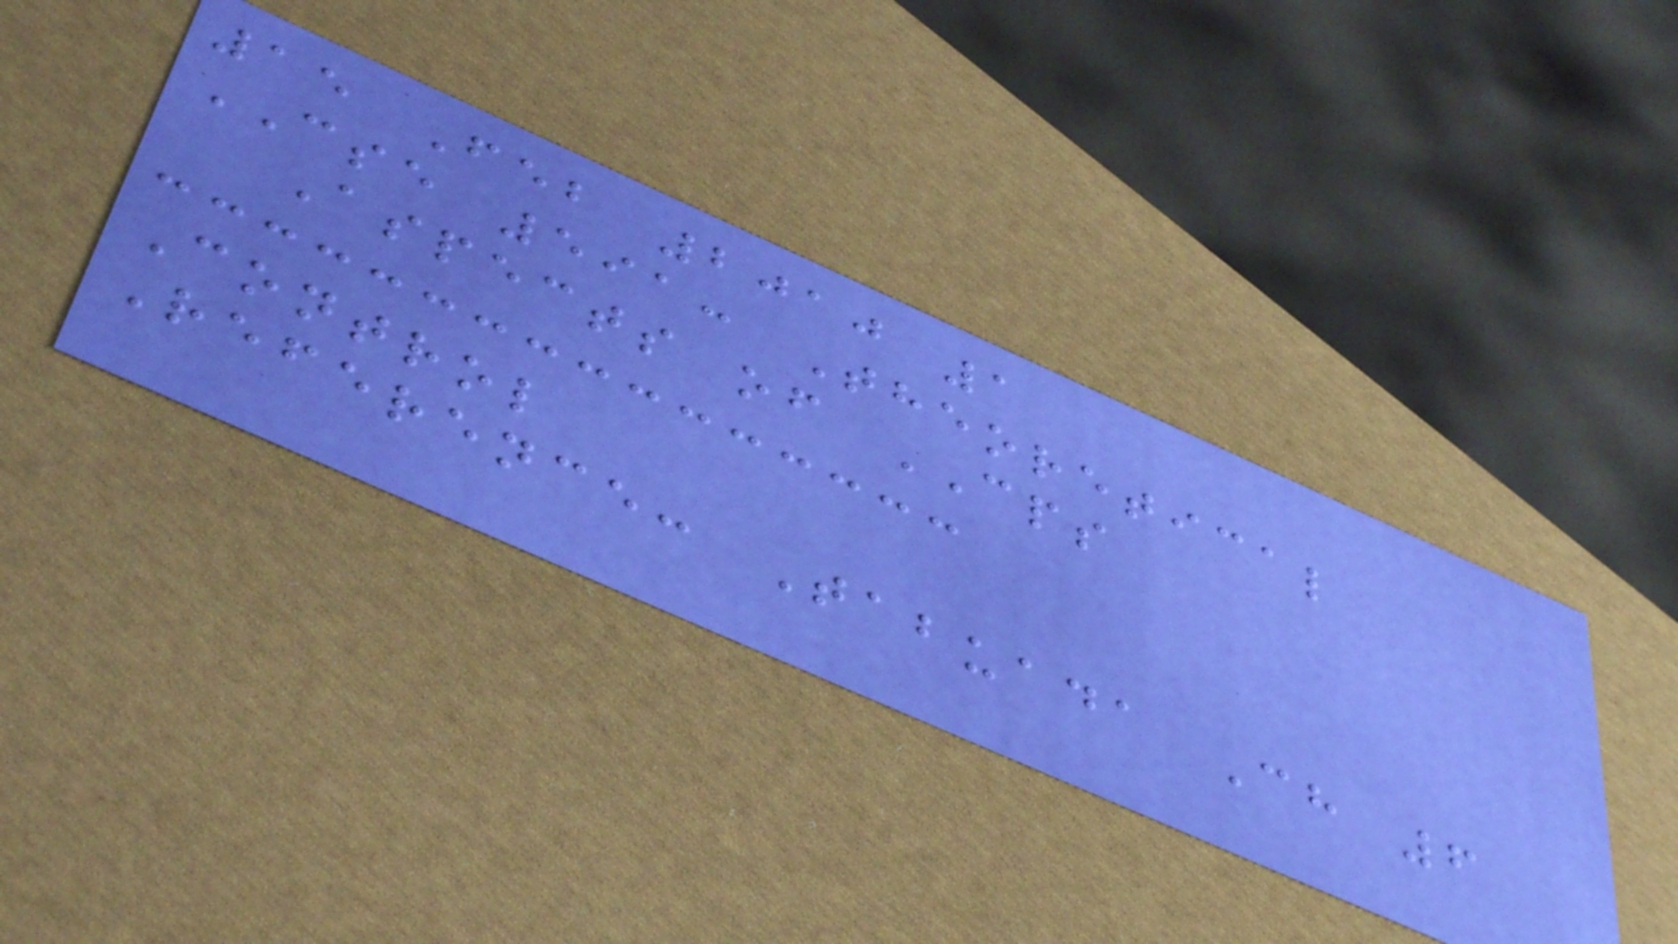15 Feb 2010 1
CSE 591: Theoretical
Aspects of CPS
Control
Reference: Tabuada Ch 6
